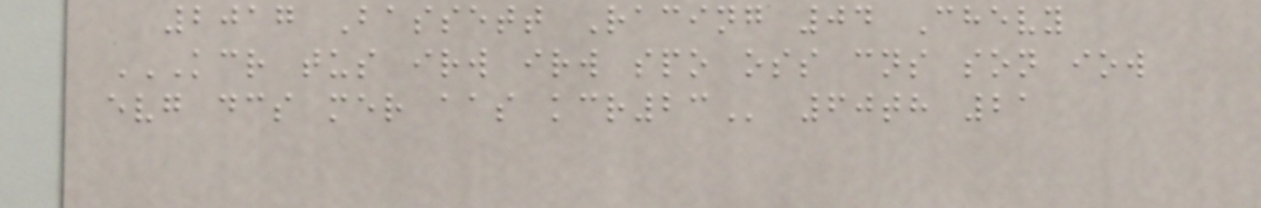2017 Bassett Racing 04 Chevy
KCR TUS IRW IRW SPO OSS CNS SON IOW
EVG DCS MER AAS KCR23 60th 21
